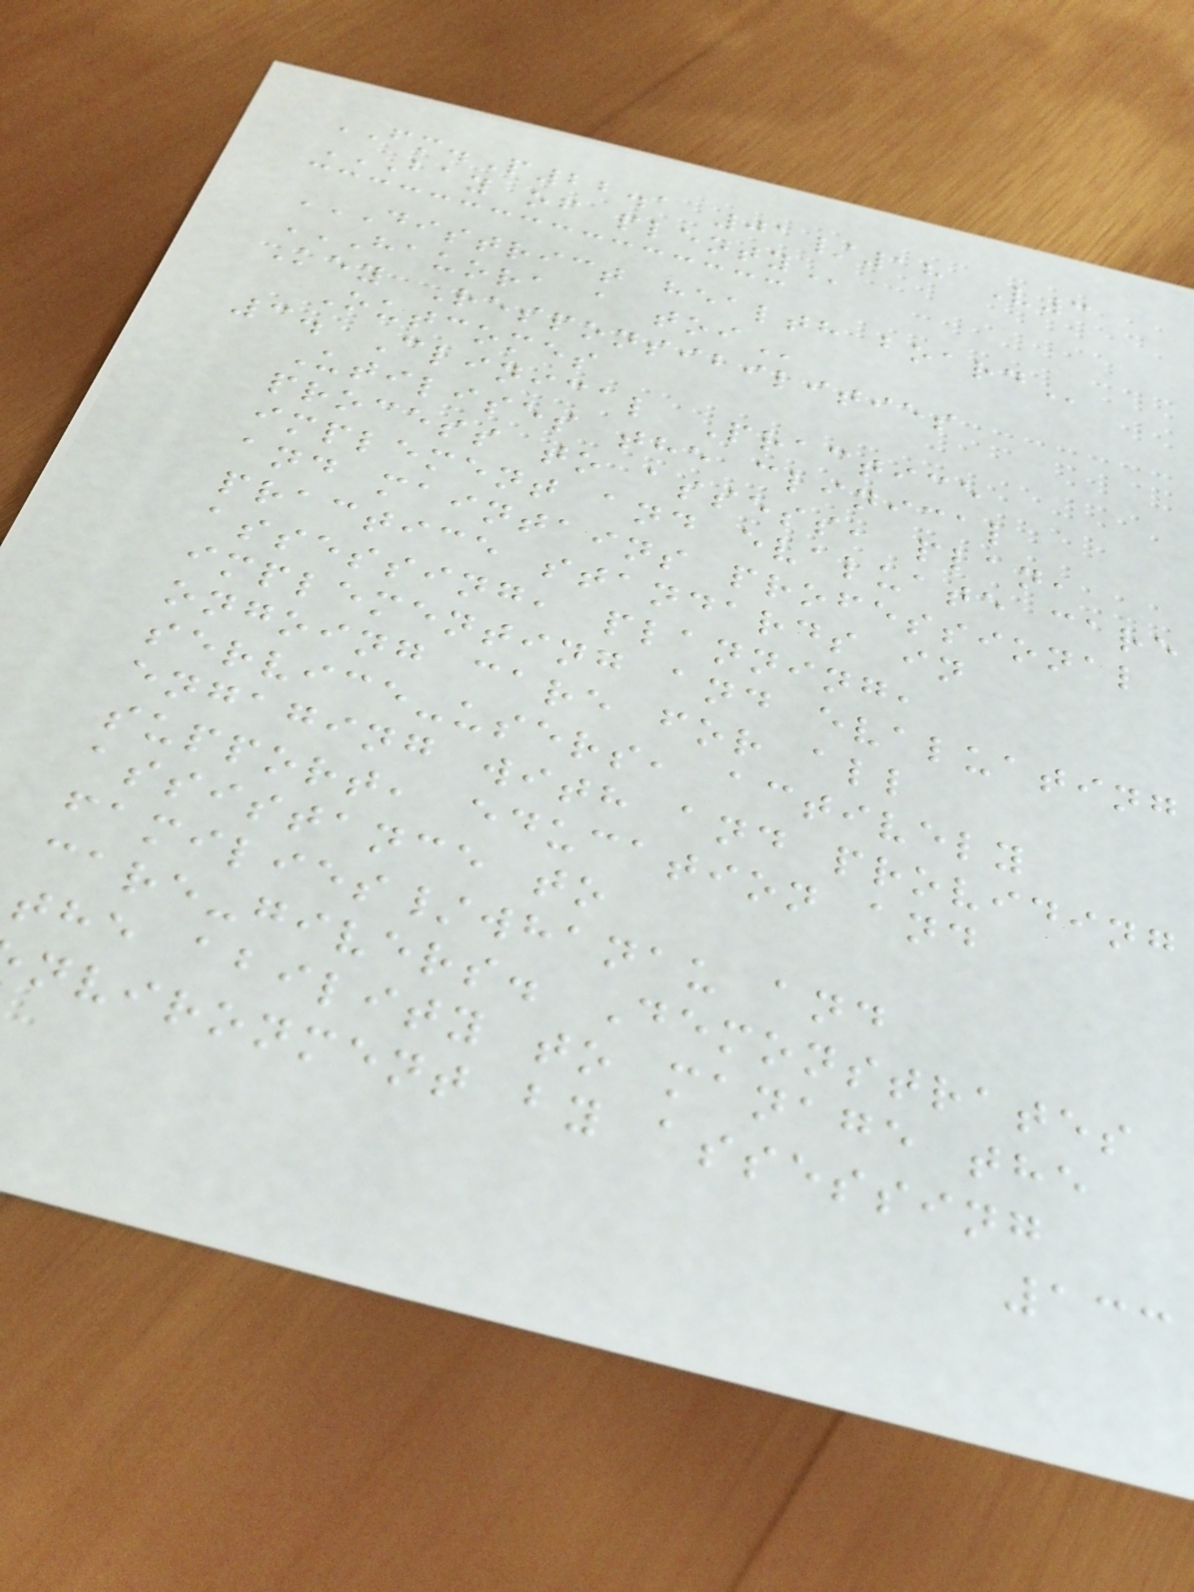FM.P22.1 01/18 V3
BAY OF PLENTY
DISTRICT HEALTH BOARD
HAUORA A TOI
Key Responsibilities
Outcomes
3. Clinical Practice
Utilises the clinical
process to assess, plan,
implement and evaluate care
and maintains professional
practice standards in
assessing, planning,
implementing and evaluating
ongoing care for all
service-users, actively
engaging with and providing
support, education and
assistance to
families/whanau and
care-givers. Demonstrates
the ability to manage the
nvironment by assessing
133
